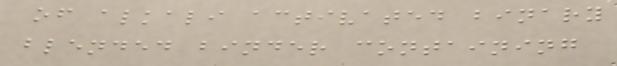of alkali activated binary
blended binder containing
